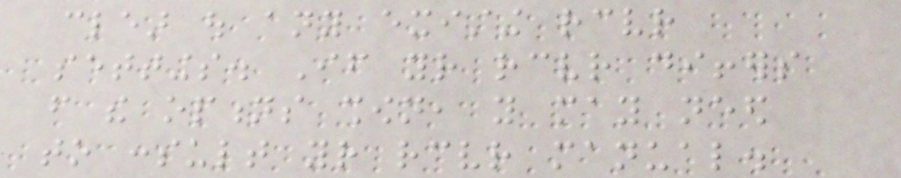clear out any existing receiver
settings. If your receiver differs
from the options shown, you may need
to consult your receiver manual.
